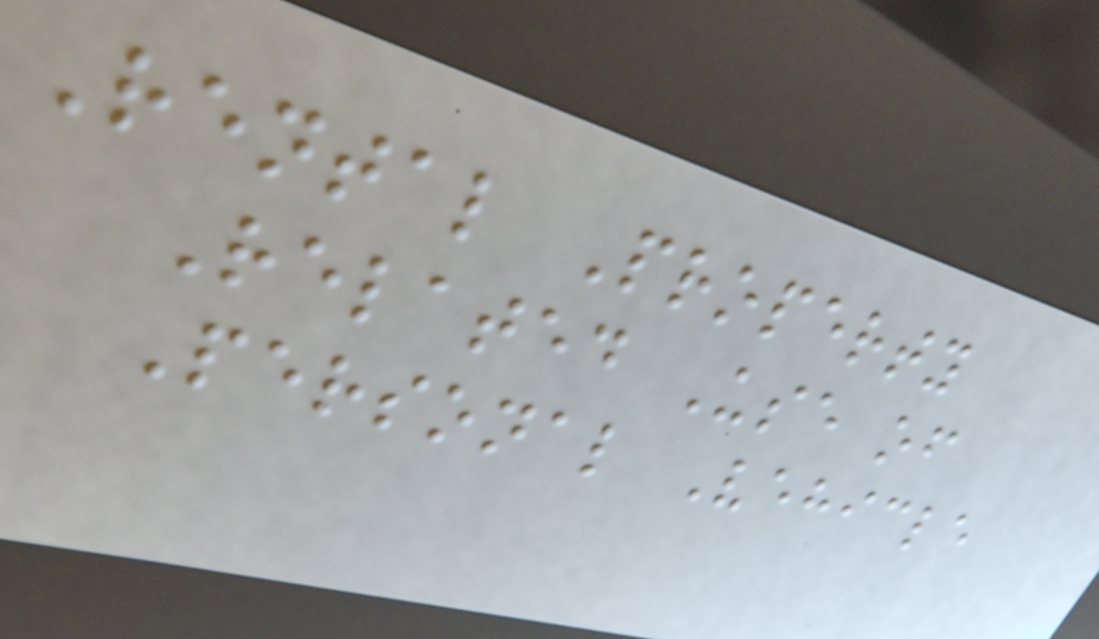Rental Property
Related Use of
Personal Vehicle
